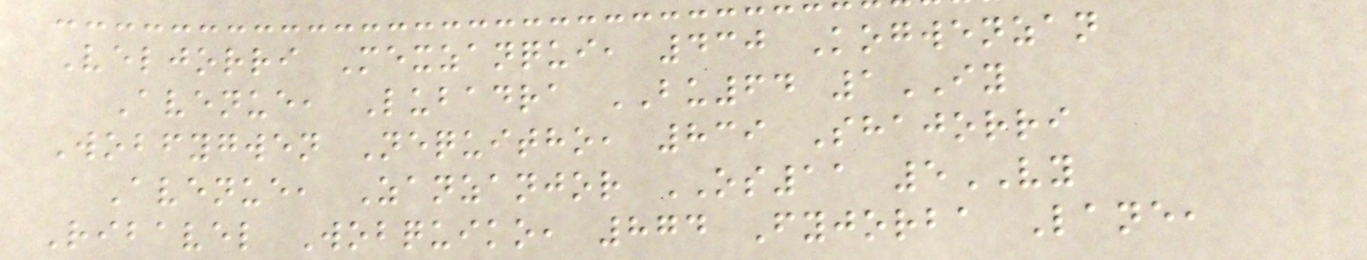Veljorri Mexzanqui, 430 Kogwenzan
Avenue, Lubadra BU64 1IY
Wobfygwen Nequitho, 839 Shajorri
Avenue, Zanzanjor OS11 5VY
Ribavel Wobquiko, 874 Fyjorba Lane,
